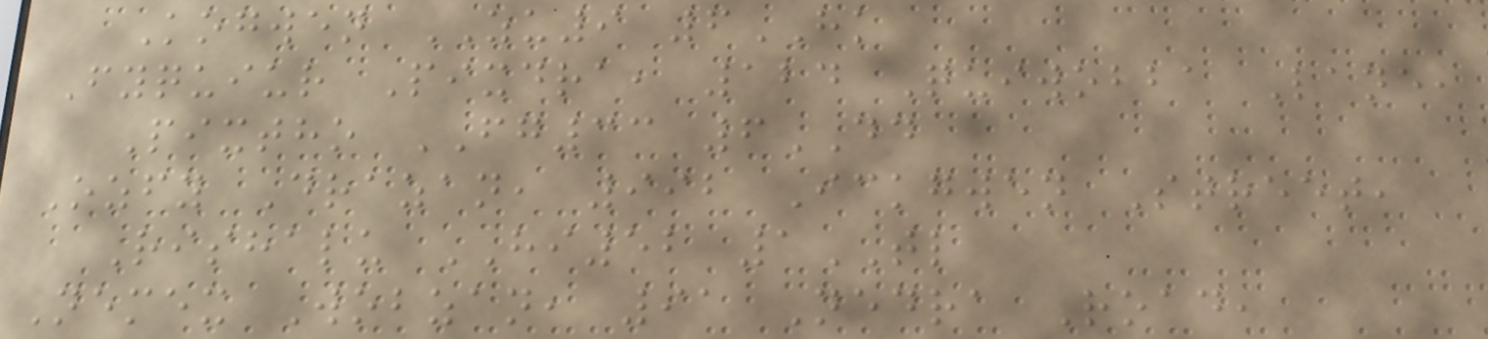Kogwen ZU9 6HK
Fyquiur Pixdra, 124 Quiwobba Lane,
Pixtho FG33 6DD
Ozfy Drazan, 992 Ickgwen Street,
Rishalu HI52 1TL
Nemex Wobzan, 91 Nedra Road,
